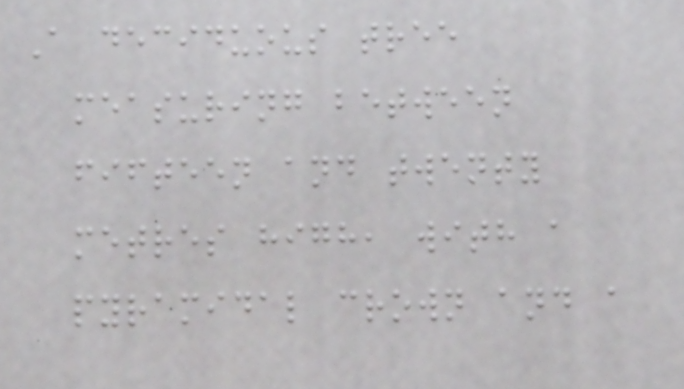A deciduous tree
measuring between
fifteen and twenty
metres high, with a
pyramidal crown and a
